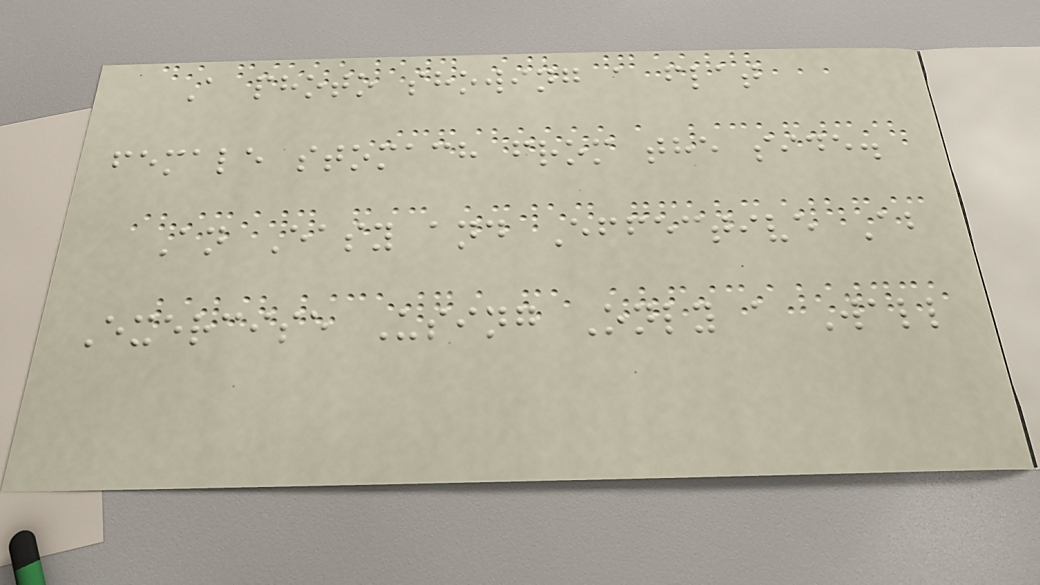A photo showing a flat
female stomach from the side.
An Easy and Effective Ab
Exercise Using Only a Wall
